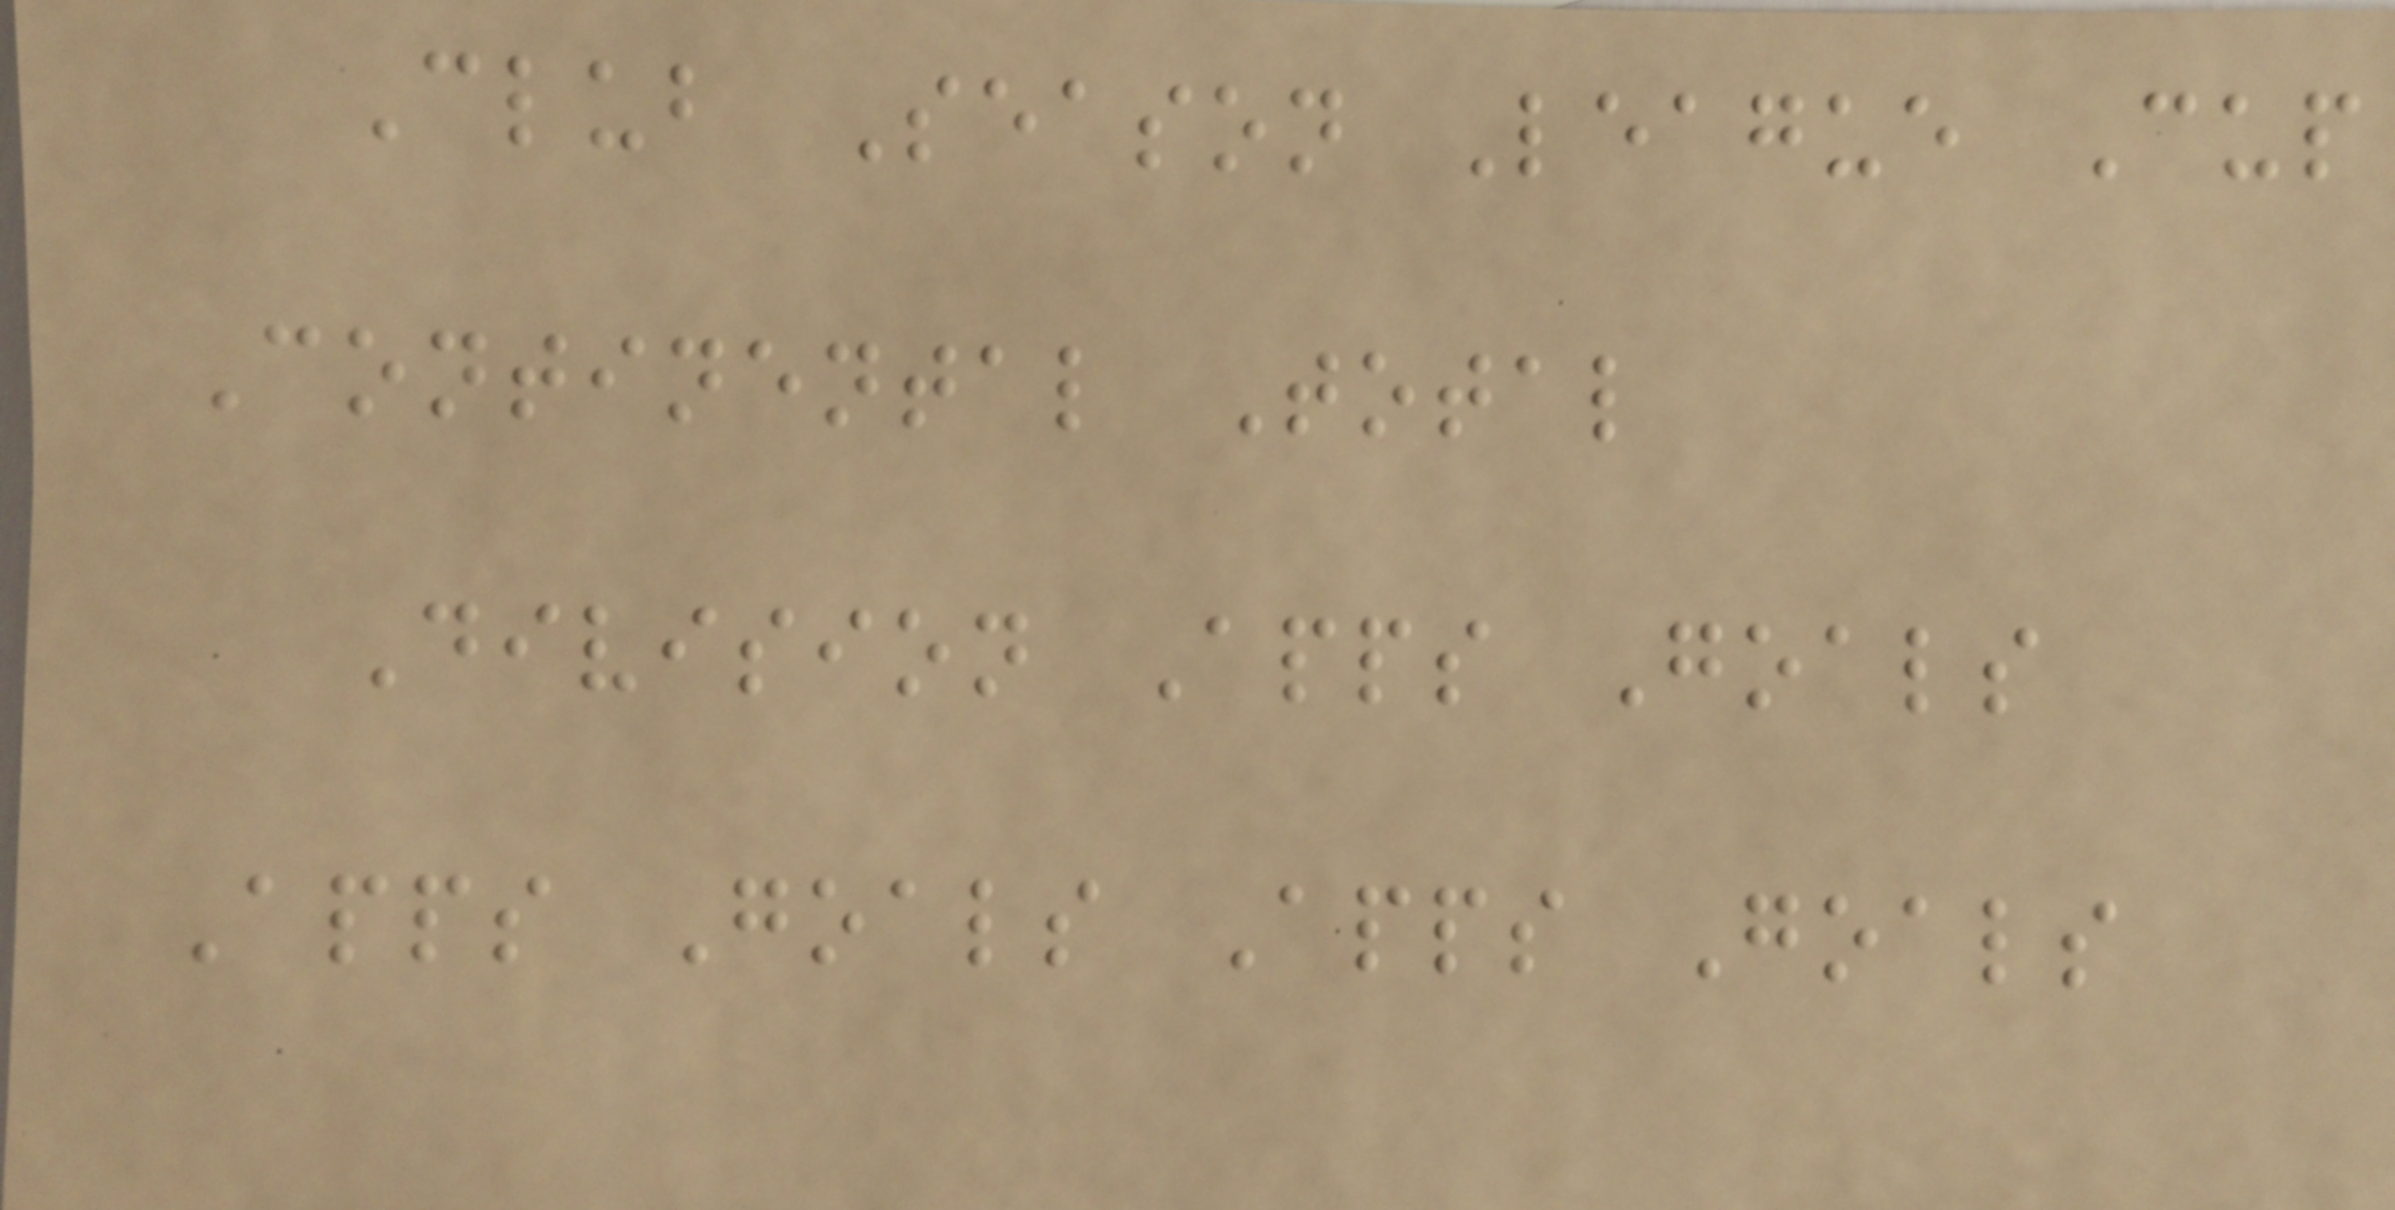Club Season League Cup
Continental Total
Division Apps Goals
Apps Goals Apps Goals
